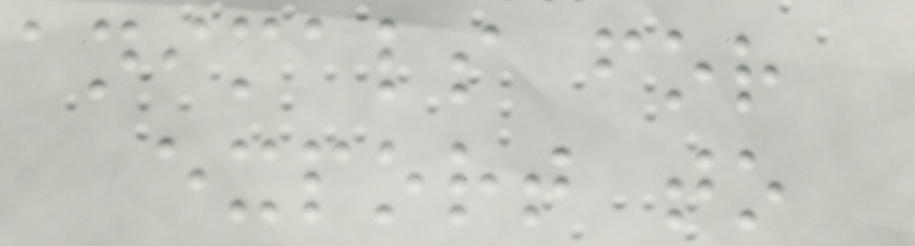animals for
export to
